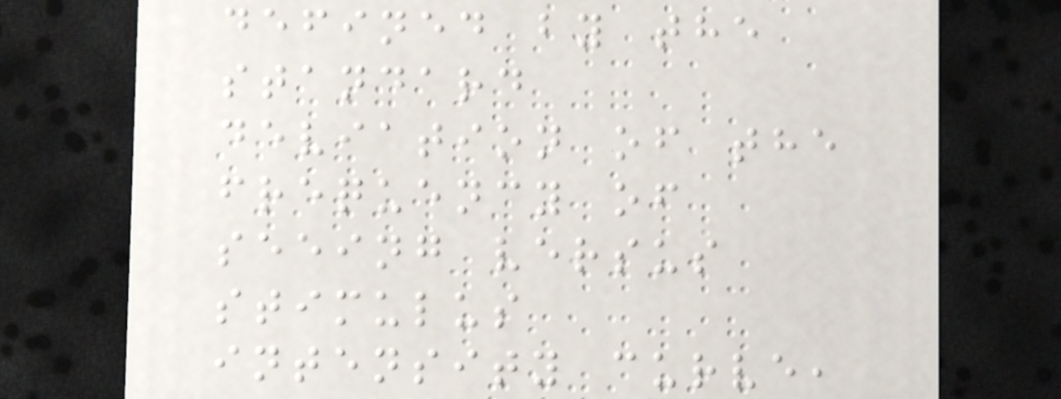defined by the
standard
deviation of the
frequency of
seeing versus
stimulus
intensity curve,
